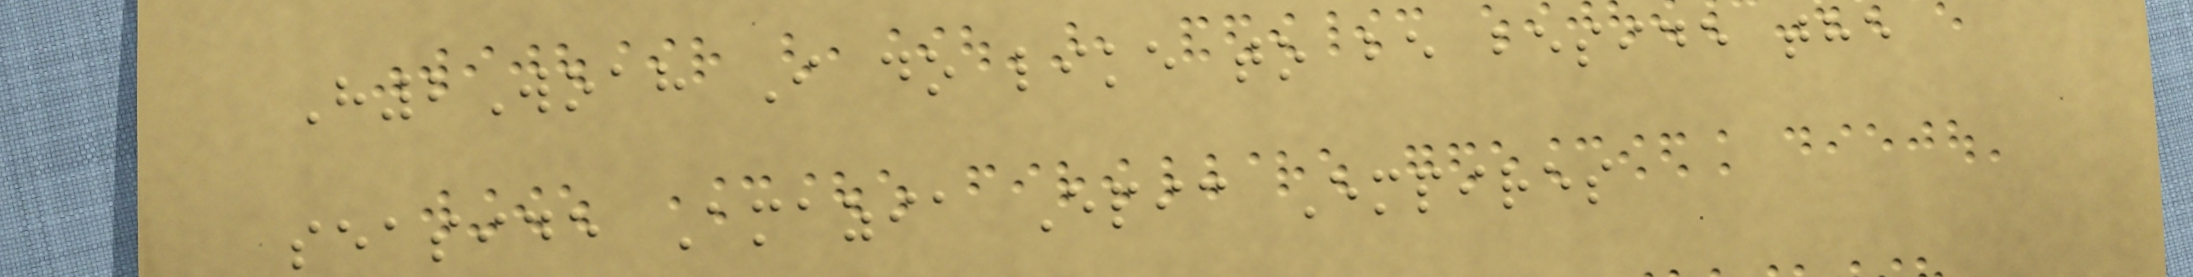H2Woah I do like to be beside the
seaside Amazia Epic Empires
